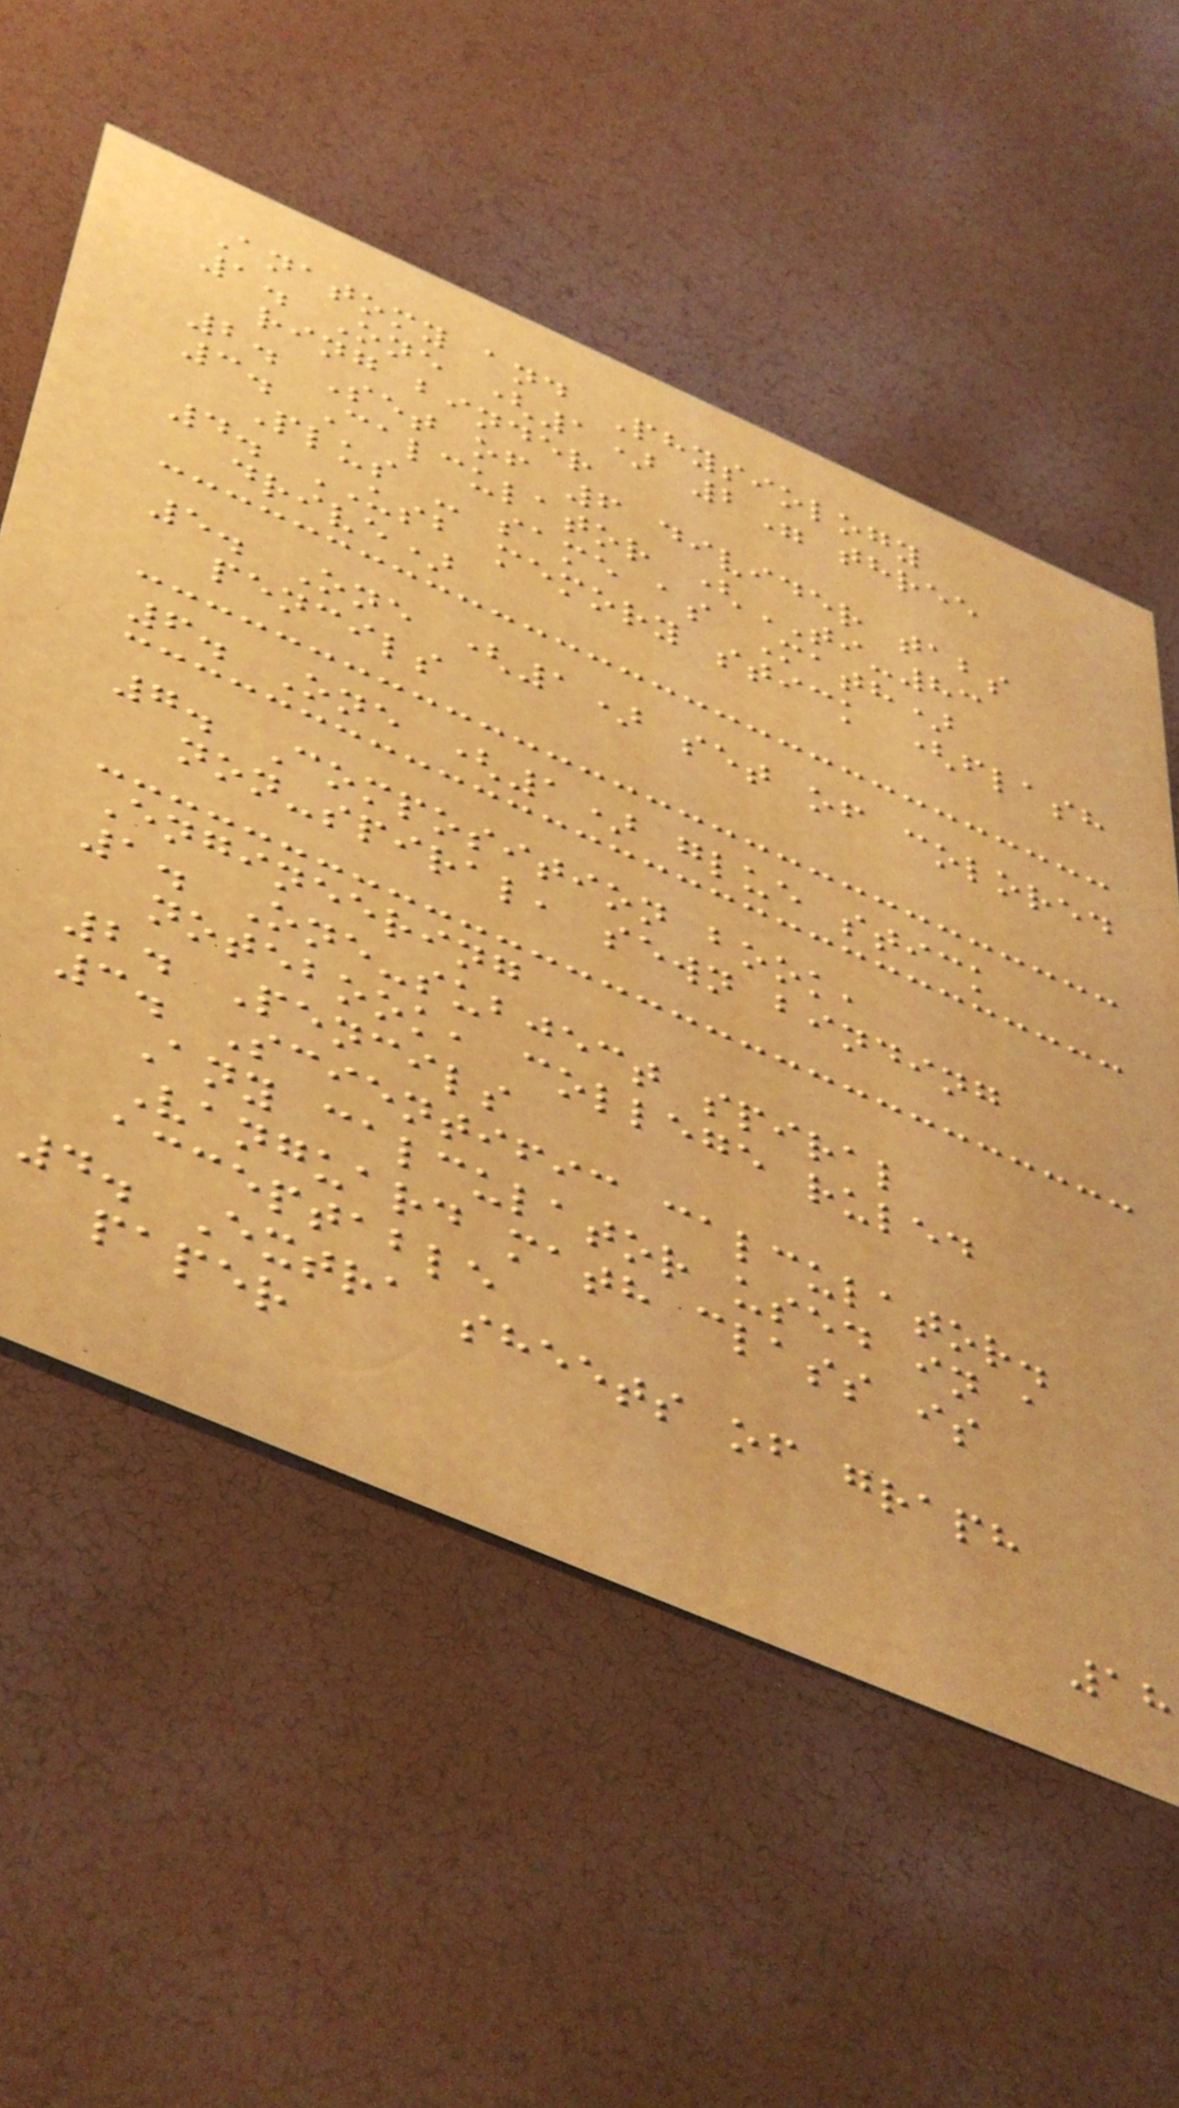Anatomy and Physiology
1. One (1) 2" three
ring binder
2. Set of 6 divider tabs
3. Calculator (TI-83
Plus - same as Math)
4. USB memory stick (flash
drive)
5. One (1) set of colored
pencils
6. One (1) glue stick
7. Composition book,
non-spiral, sewn binding
Engineering
1. One-subject spiral
notebook, college ruled
2. Pencils
3. Scientific calculator.
Any calculator used in a
Vanguard math class is
acceptable
4. Extra sheets of graph
paper
18
